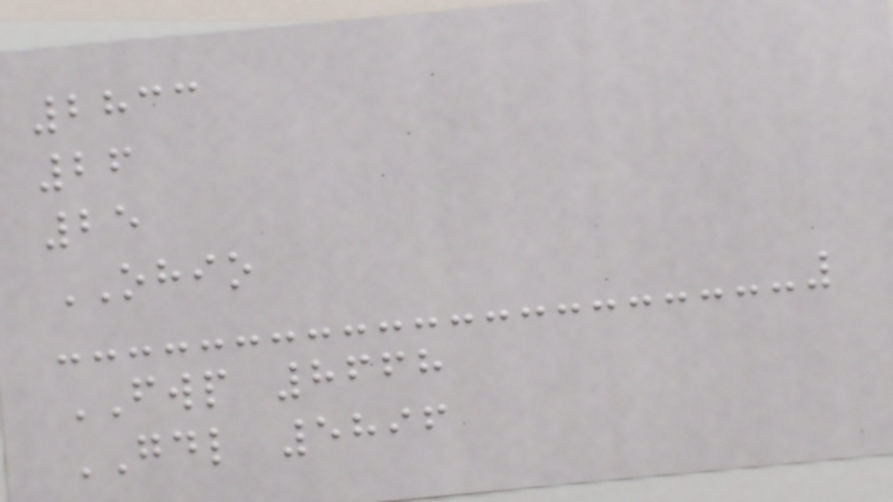2833
26
25
OHIO
FWP 8668
GDL 5896
